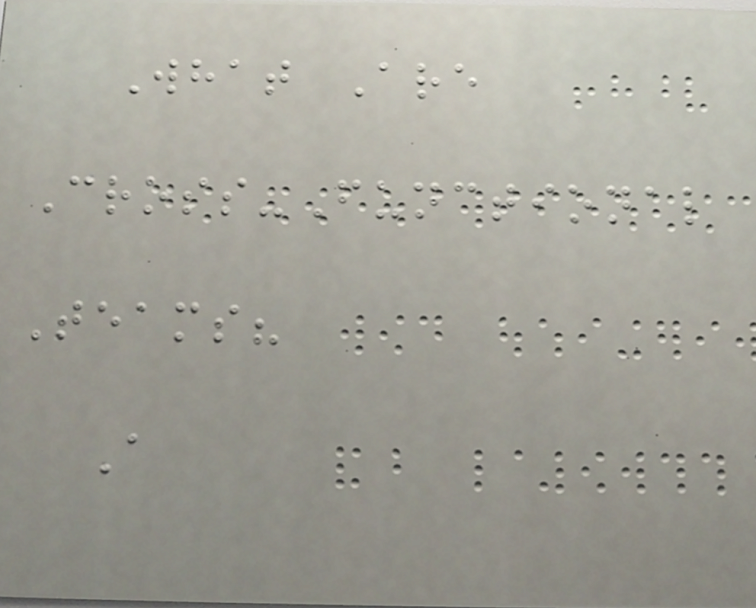What Are
Cross-Functional
Teams?
A
